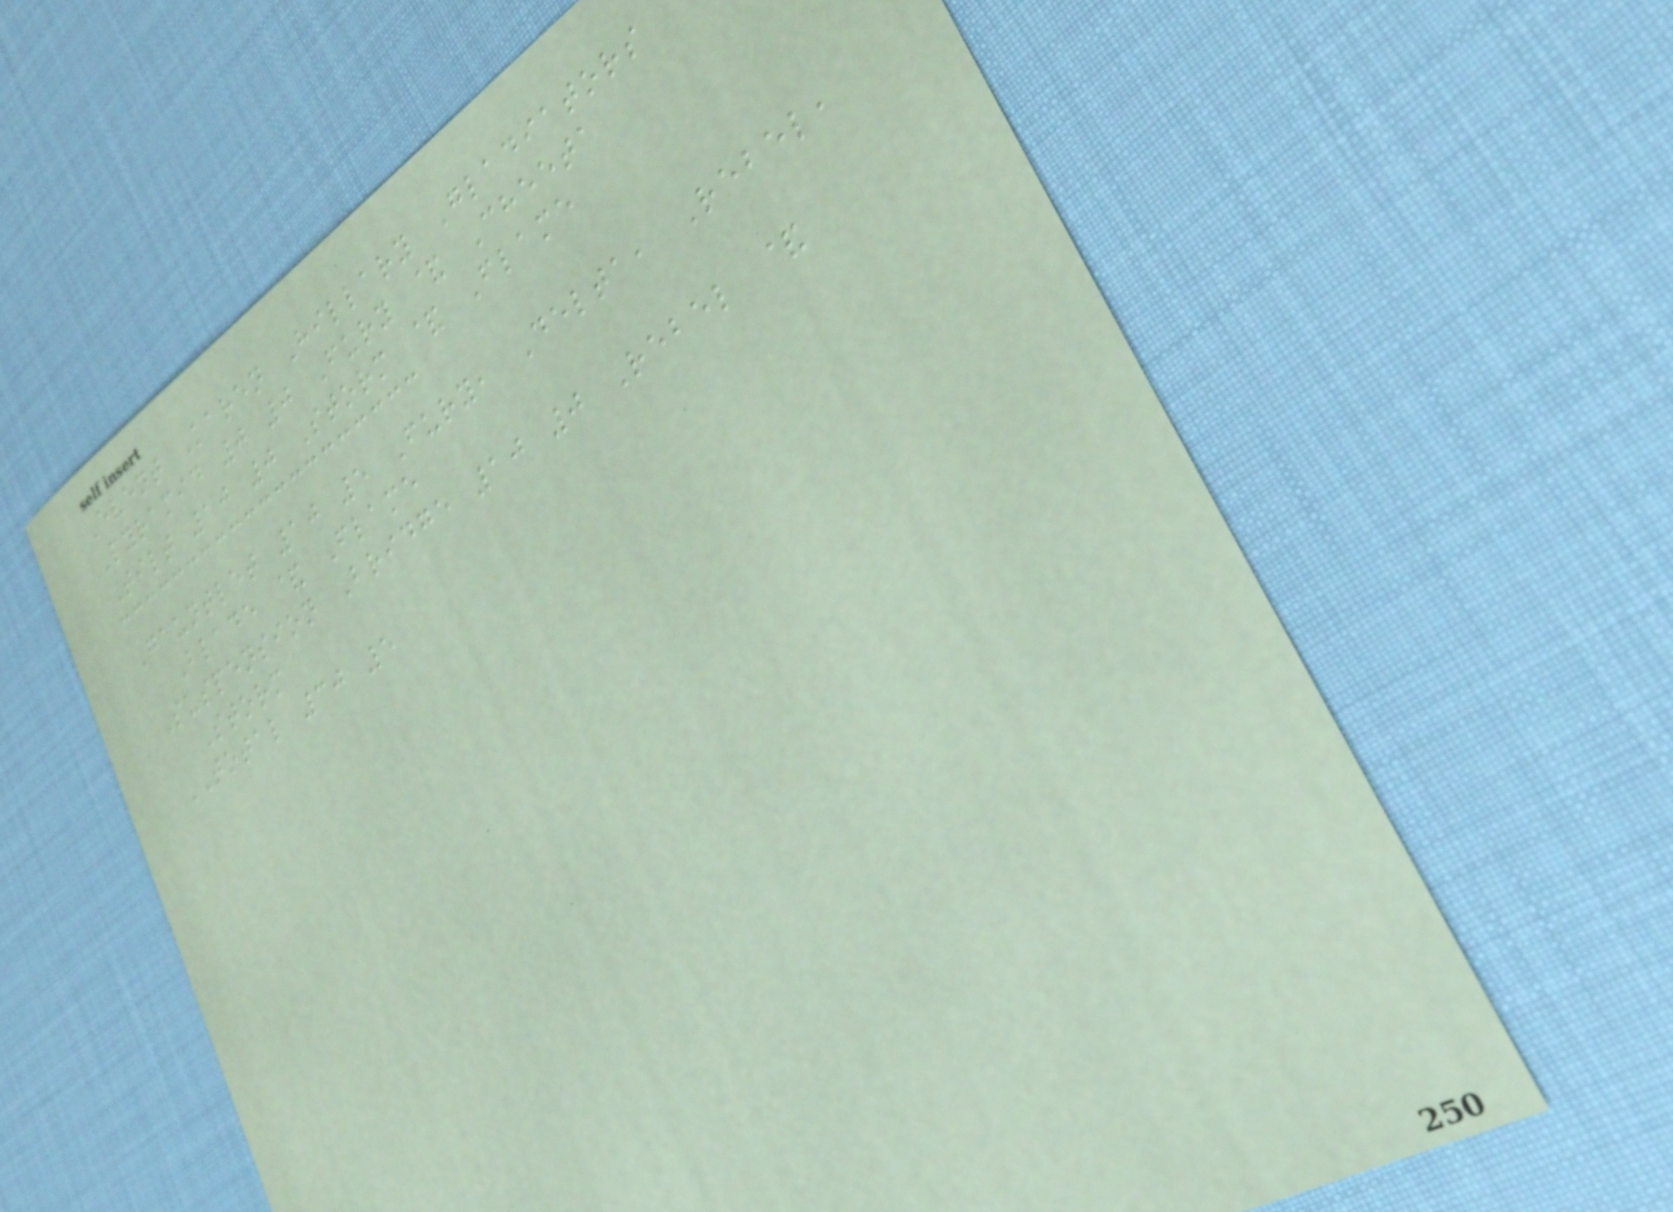Event Karen Hillary Gladiators
Pyramid 0 0 Fury & Cheeta
Tilt 10 0 Storm & Flame
Gauntlet 10 5 Fury, Delta, Rebel,
Blade & Flame
Suspension Bridge 10 0 Rebel &
Storm
TOTAL 30 5
